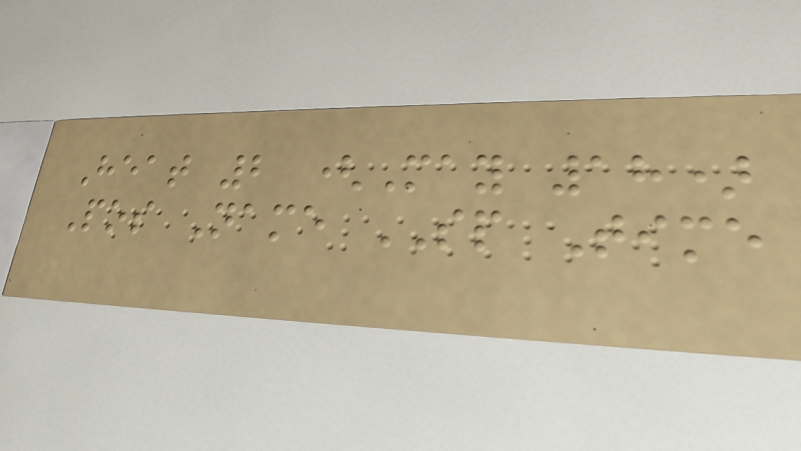Heat 2 (May 18)
Pos Name SP Time
